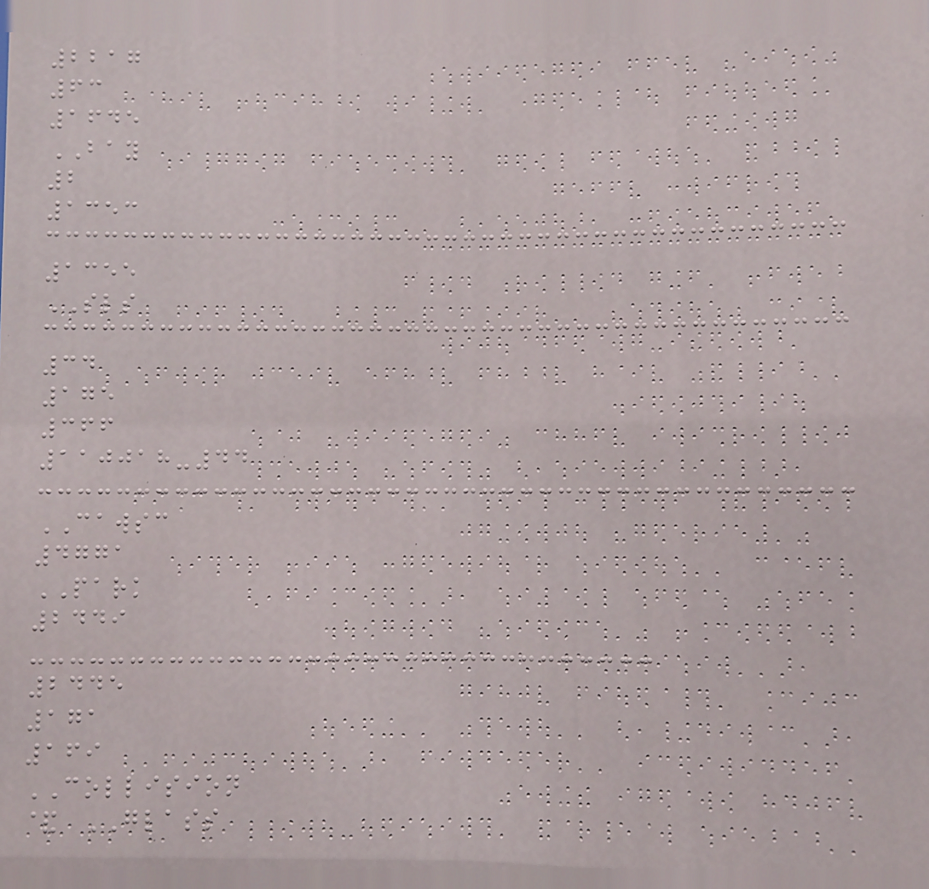2217
63
1645
BAY
2
1353
1355
SLS
34
175
366
110018-44
CAWSC
4771
PARK
2449
2445
171
169
COLLISION
& GLASS
